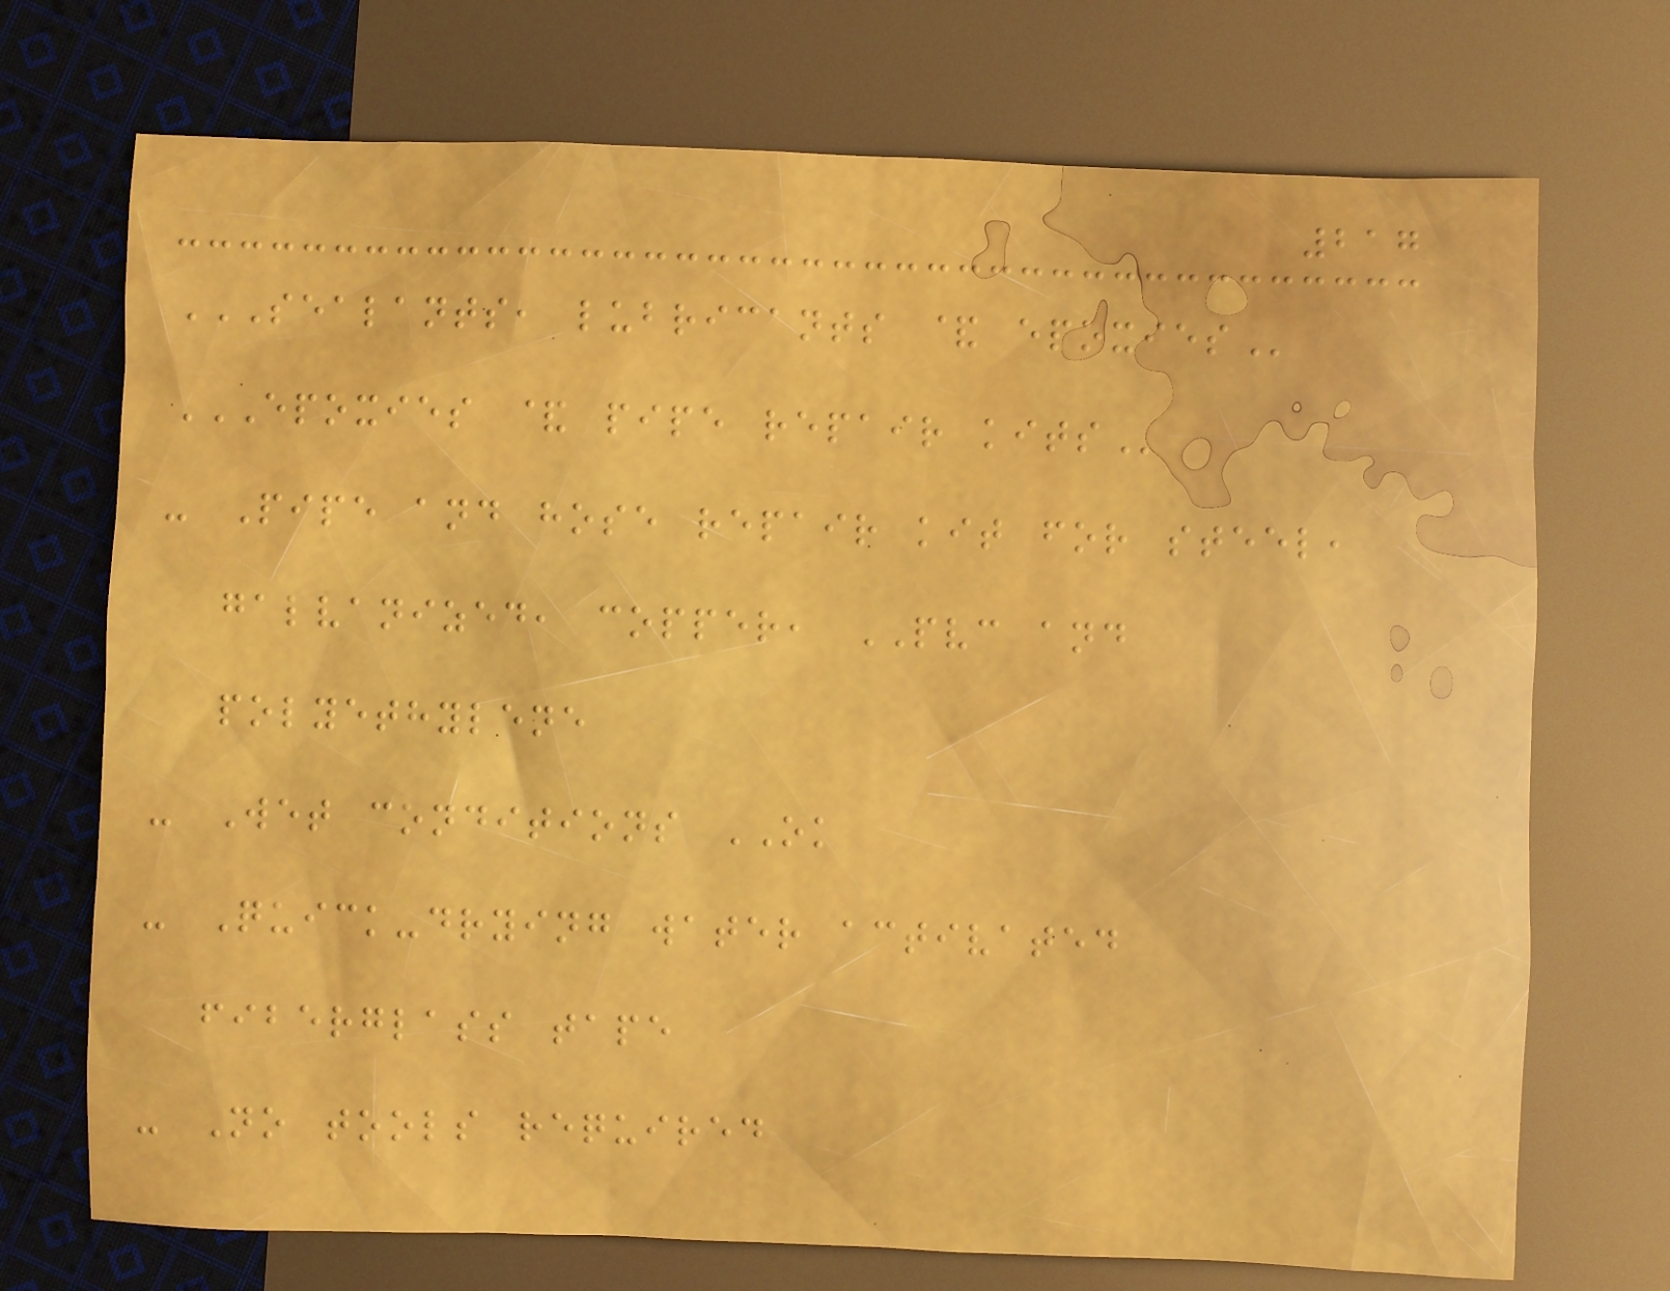217
SEALANTS, LUBRICANTS & EPOXIES
EPOXIES & PIPE REPAIR KITS
- Pipe and hose repair kit for steel,
galvanized, copper, PVC and
polyethylene
- Wet conditions OK
- Quick-drying water activated
fiberglass tape
- No tools required
